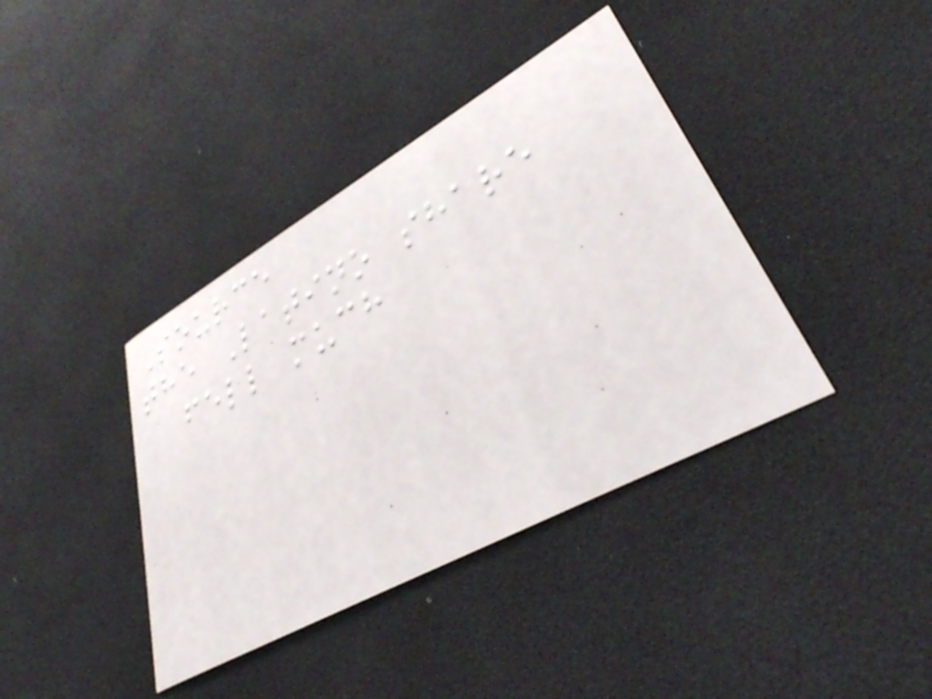Source
the Latino share
fell much
